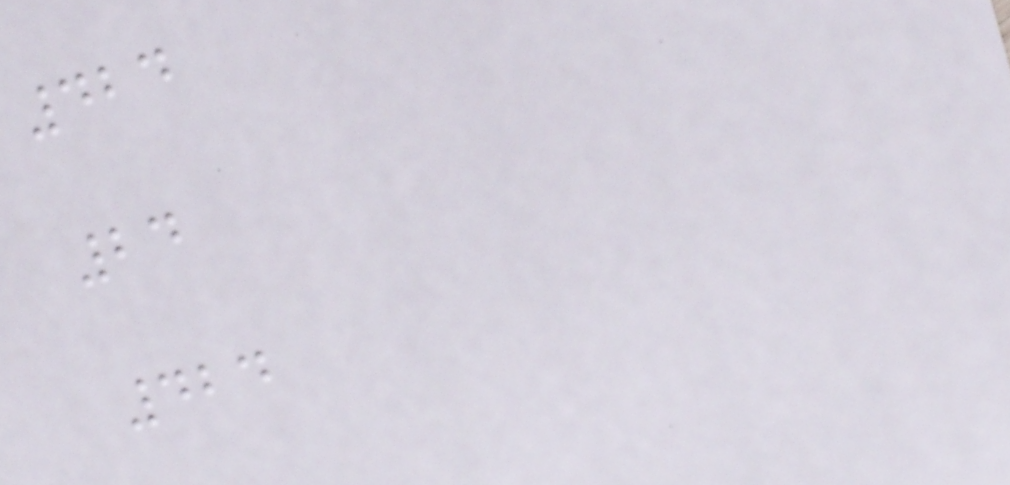424
24
424
